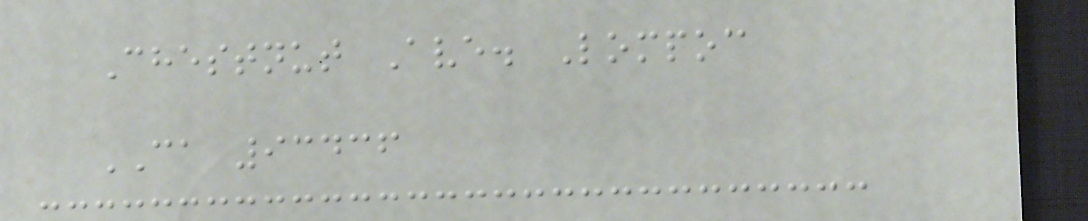Chestnut Ave. Lompoc
CA 93436
